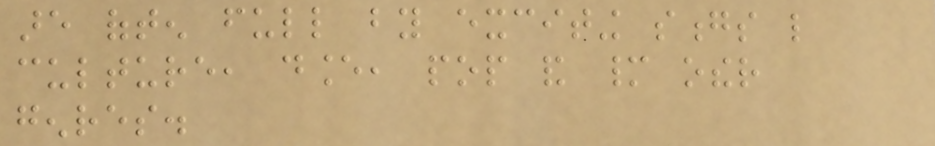are often full by exciting songs like
culture, dance, pop and many other
genres.
